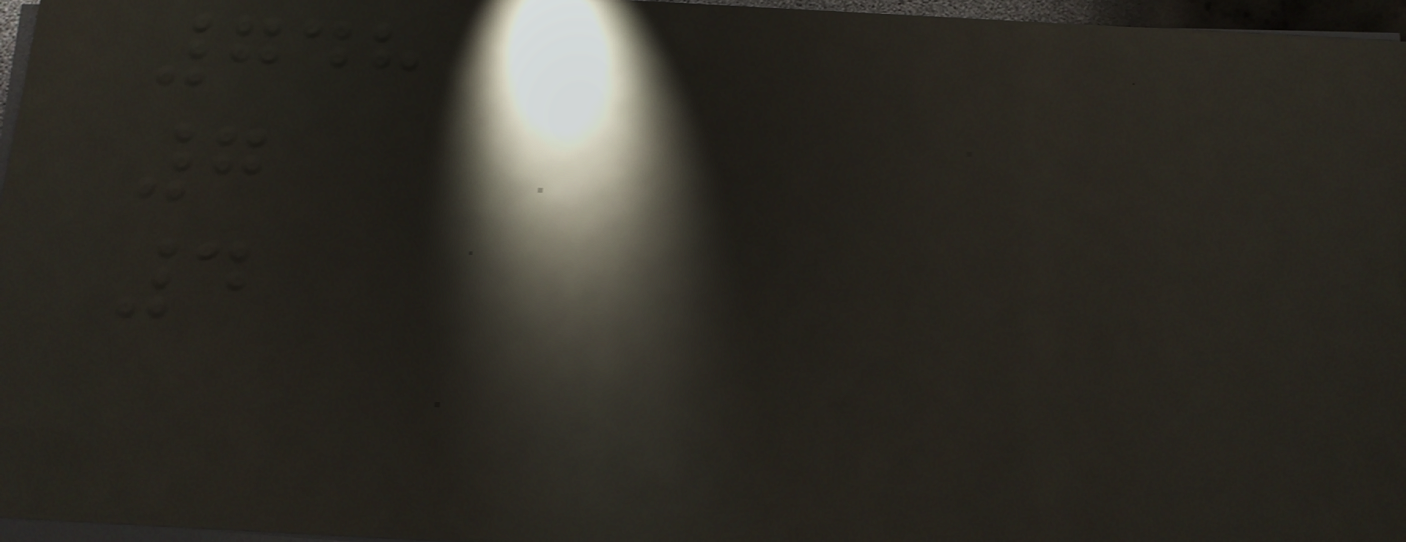748
7
4
